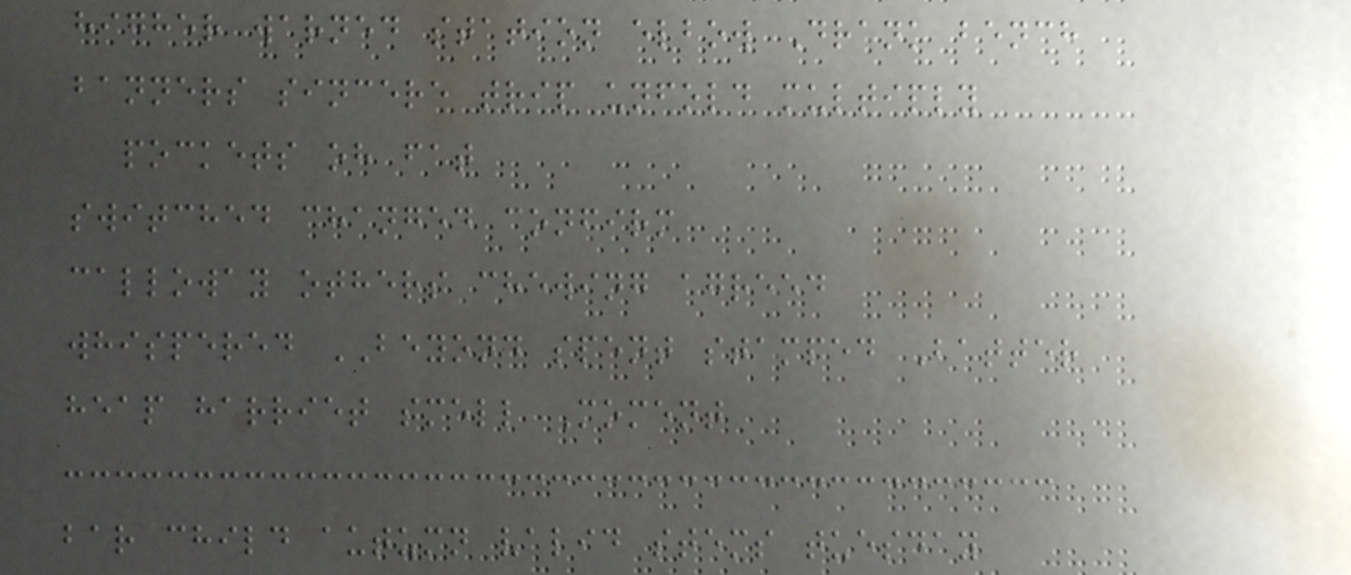higher warned station elbow Drank bench
banners sincere trip unfold multiply
pockets oh fat
switched changed confirm
calloway others chewing agreed
whispered BEYOND spent stamped Batter
heap harriet smell Moment
bar child autumn valid stems tuesday
